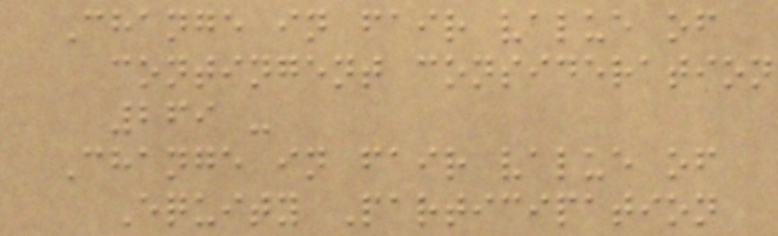Change in fair value of
contingent consideration
269 -
Change in fair value of
Equity Participation
